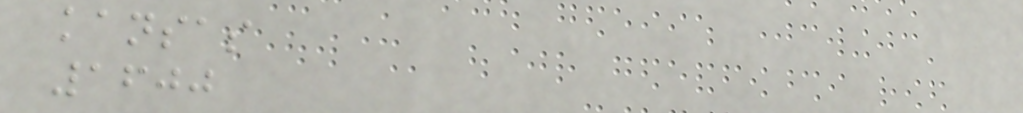kansas
1600
